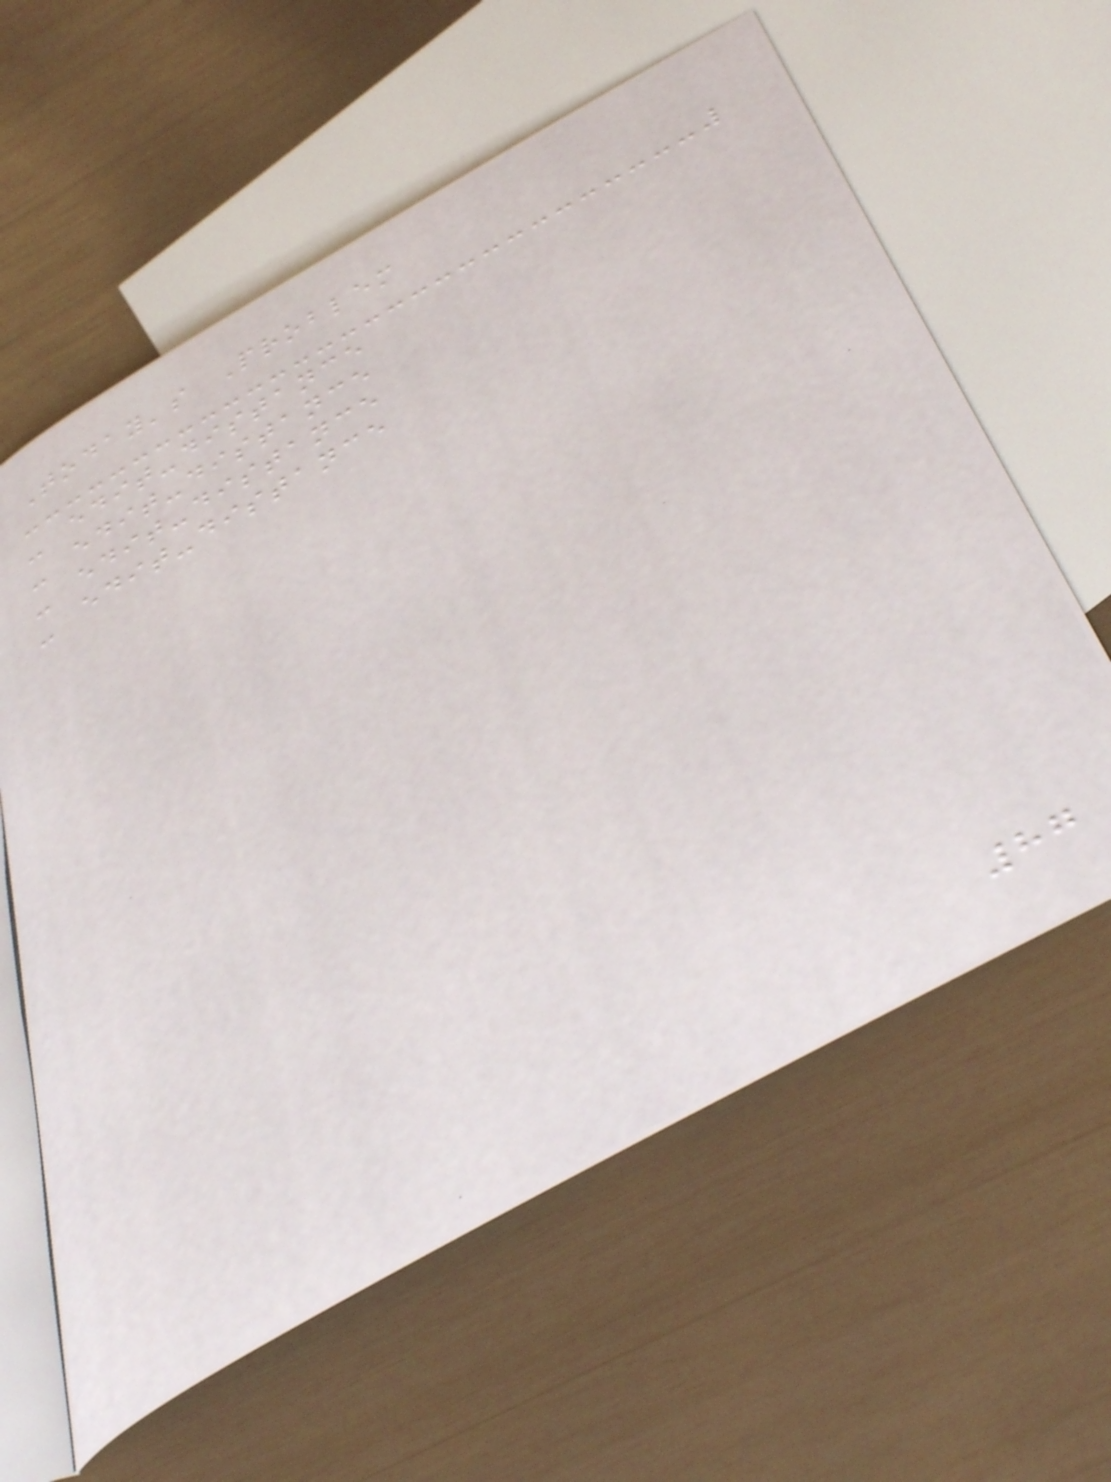Today's Problem
- edit-distance
- edit-distance
- edit-distance
- edit-distance
87
